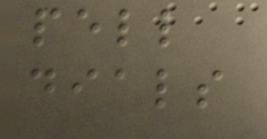pell
dials
